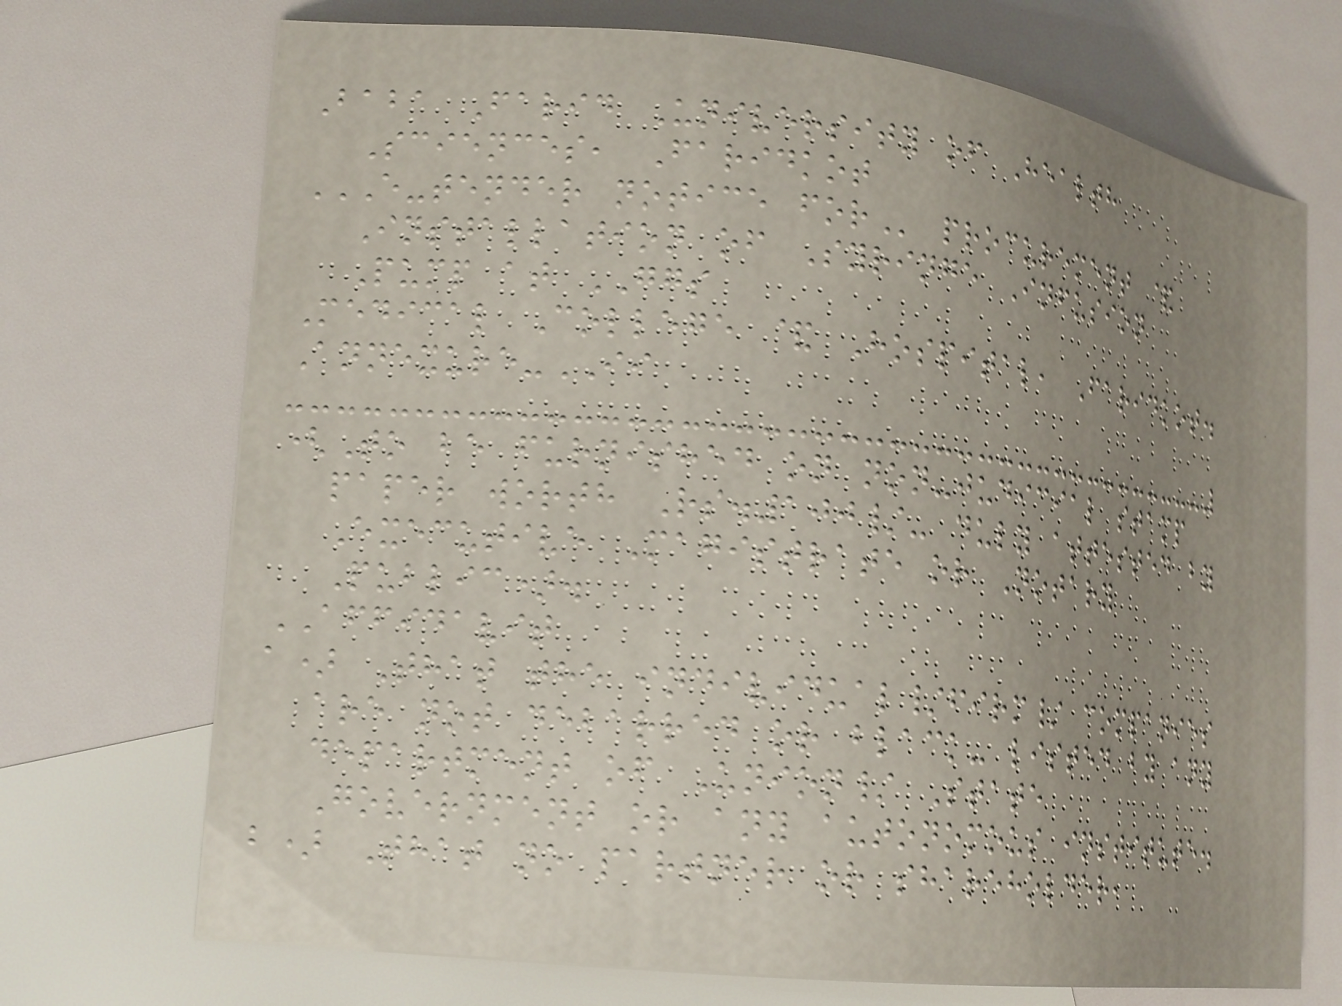Baba Farid University of Health
Sciences, Faridkot
E-TENDER NOTICE FOR procurement &
Installation of Syringe Infusion
Pump at GGS
Medical College & Hospital, Faridkot.
Annexure-II
(To be furnished on non-judicial stamp
paper worth Rs.100/- duly attested by
Executive Magistrate or Notary
Public).
AFFIDAVIT
a) That the individual/firm/ companies
are not debarred or black- listed by any
department of Union/ State
Government or any autonomous institute.
b) That no partner or shareholder,
